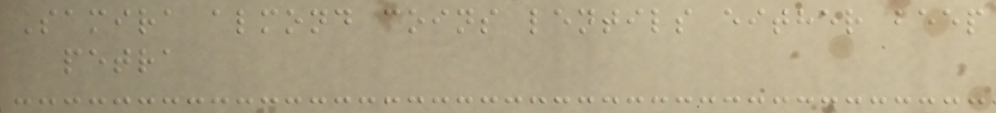Samira almond coins lentils either beep
petra
